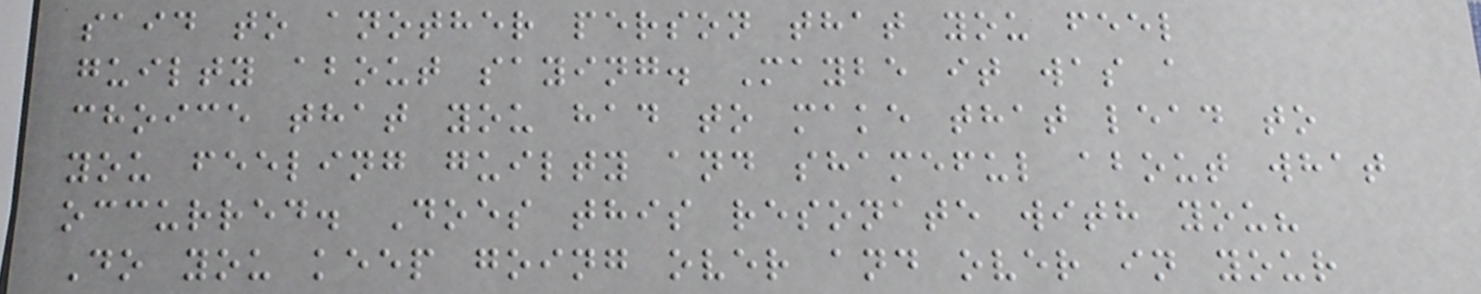said to another person that you feel
guilty about saying. Maybe it was a
choice that you had to make that lead to
you feeling guilty and shameful about what
occurred. Does this resonate with you?
Do you keep going over and over in your
